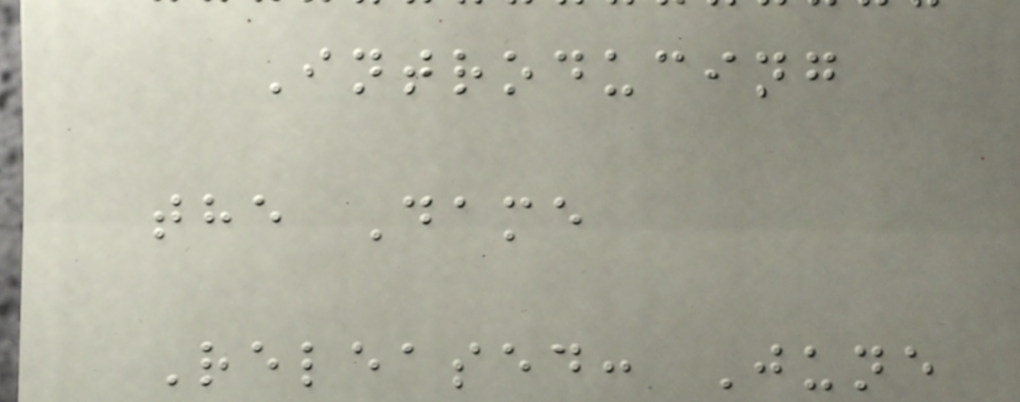Introducing
the Dame
Released: June
